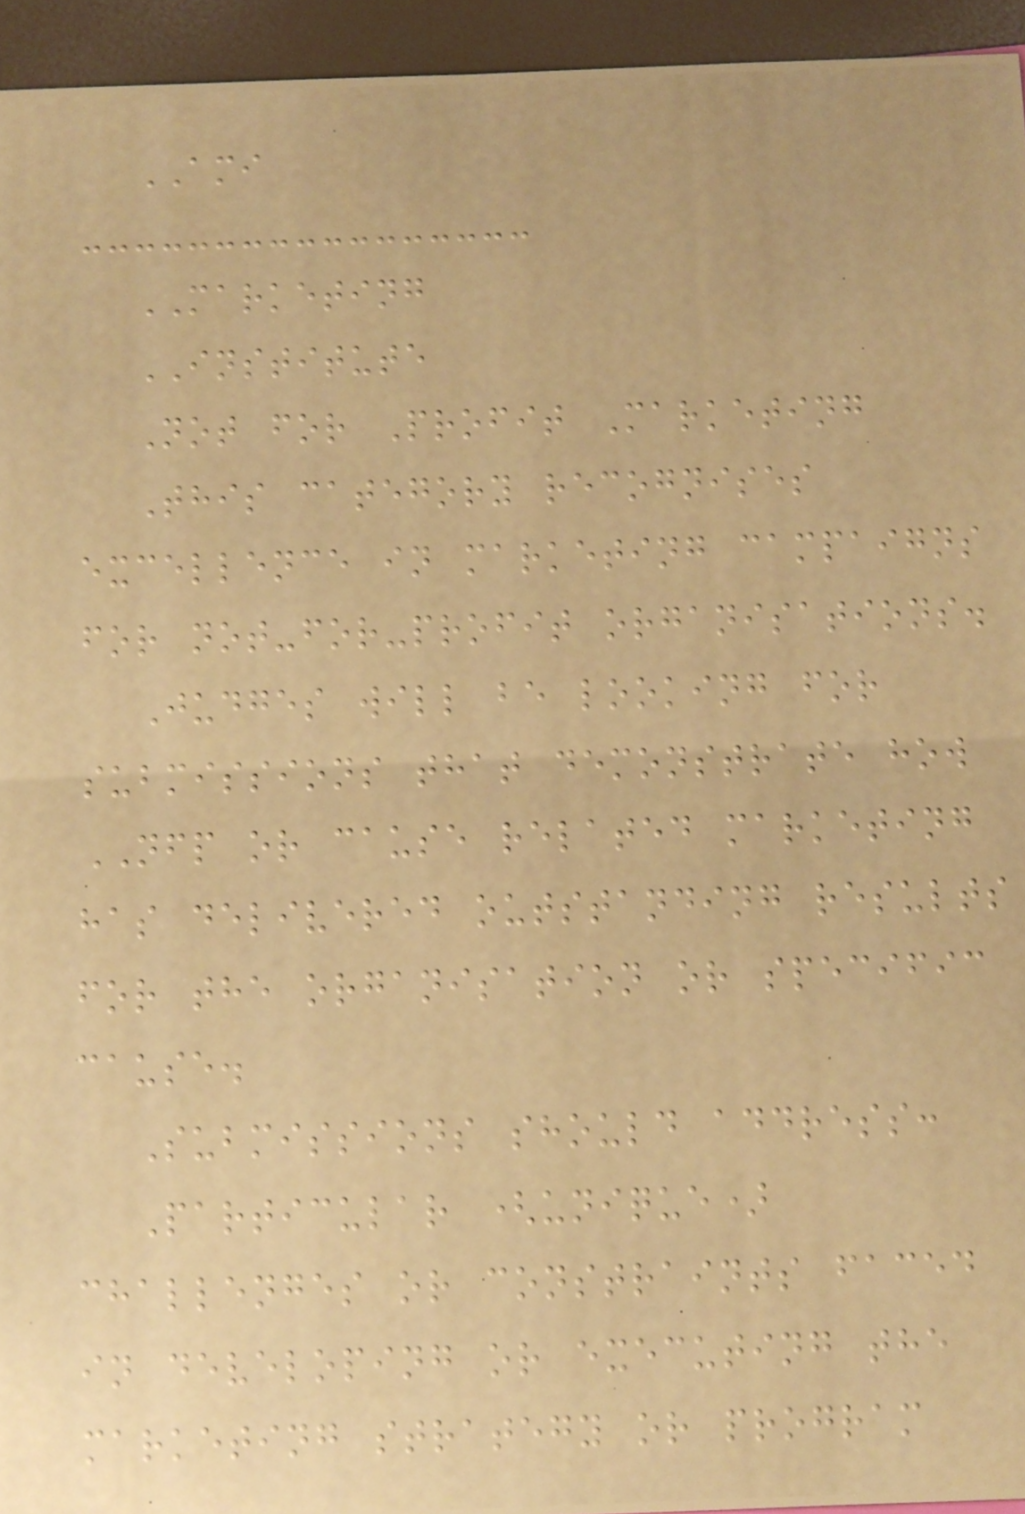AMI
MARKETING
INSTITUTE
Not for Profit Marketing
This category recognises
excellence in marketing campaigns
for not-for-profit organisations.
Judges will be looking for
submissions that demonstrate how
NFP or cause related marketing
has delivered outstanding results
for the organisation or specific
cause.
Submissions should address:
Particular (unique)
challenges or constraints faced
in developing or executing the
marketing strategy or program
